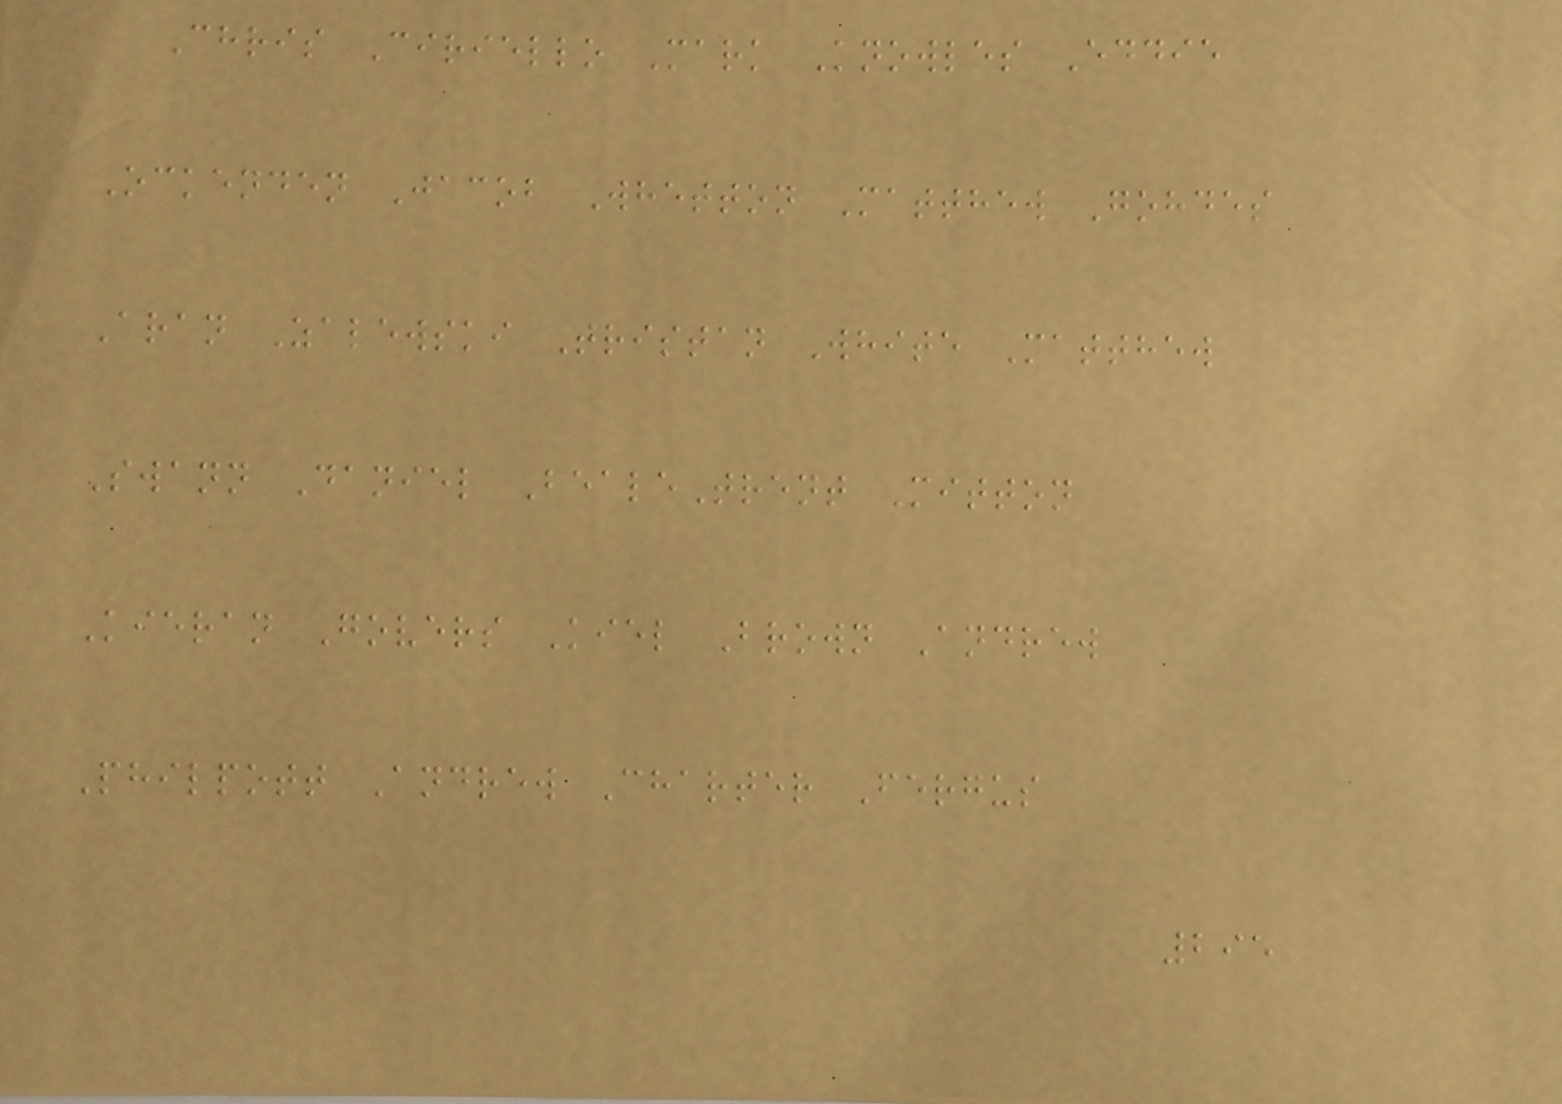Chris Ciriello Mark Knowles Eddie
Ockenden Jacob Whetton Matthew Gohdes
Aran Zalewski Tristan White Matthew
Swann Daniel BealeTrent Mitton
Kieran Govers Kiel Brown Andrew
Philpott Andrew Charter Fergus
295
